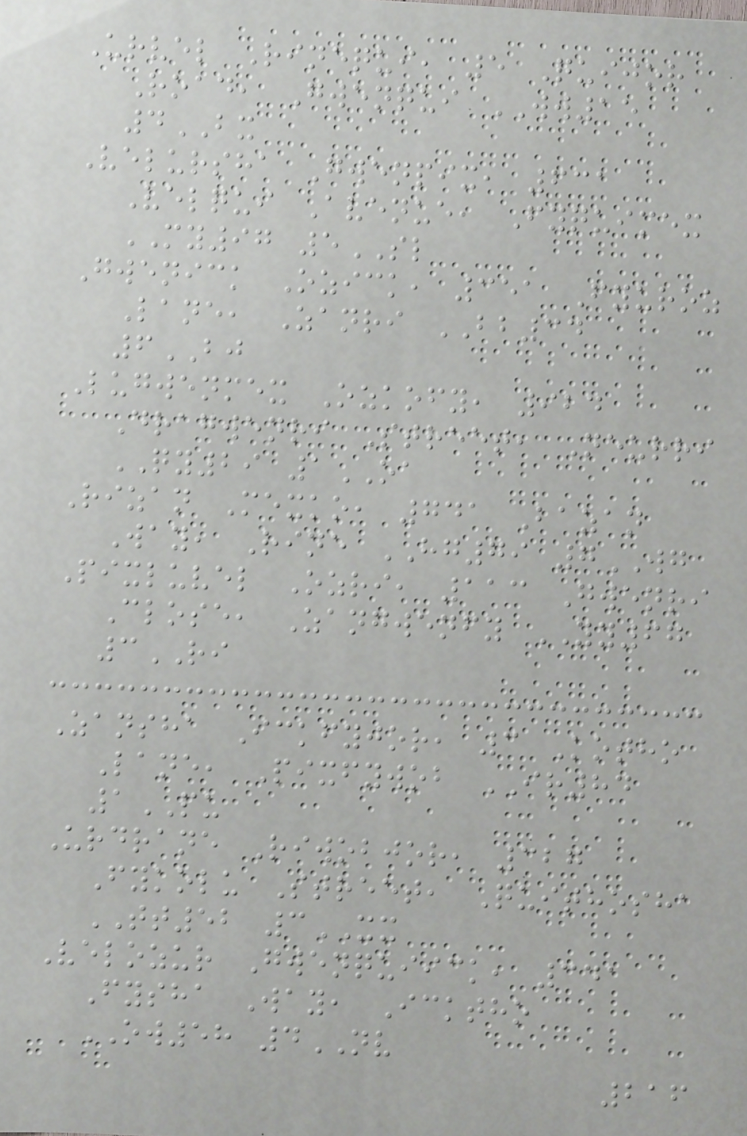Urvel Rinequi, 5 Quijor
Road, Gwenqui WW15
4BX
Velursha Gwenpix, 631
Velqui Avenue, Fyquimex
MY97 5SL
Gwenick Ozick, 351 Fyuroz
Lane, Zanri BB34
6BJ
Lugwenmex Ozkofy, 924
Dragwenri Street, Neurri
QY29 1OA
Rizan Mexko, 741 Bazan
Way, Rine HG79 7WG
Pixluvel Ozri, 113 Gwenri
Close, Zangwenfy YY67
3RI
Zansha Ickfyjor, 3 Kotho
Lane, Pixfywob IR84
1PU
Urdrane Riwobjor, 327
Fykolu Street, Quithosha
TT52 3XX
Velozur Gwenquiick, 341
Fysha Way, Icktho
OW58 4NV
216
